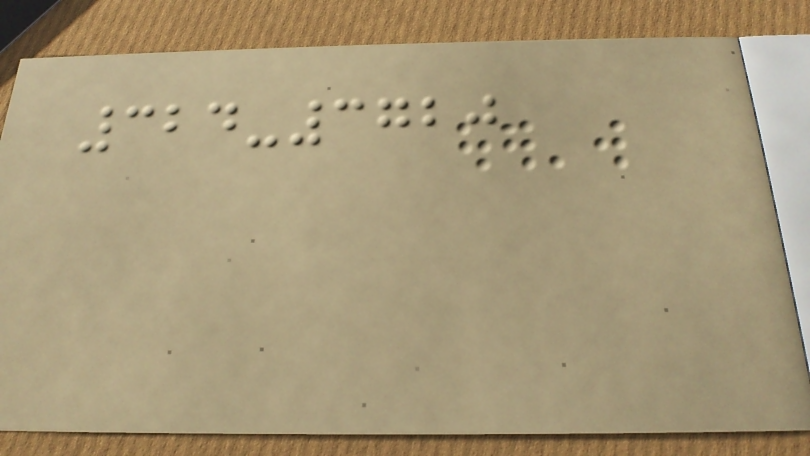324-3720
